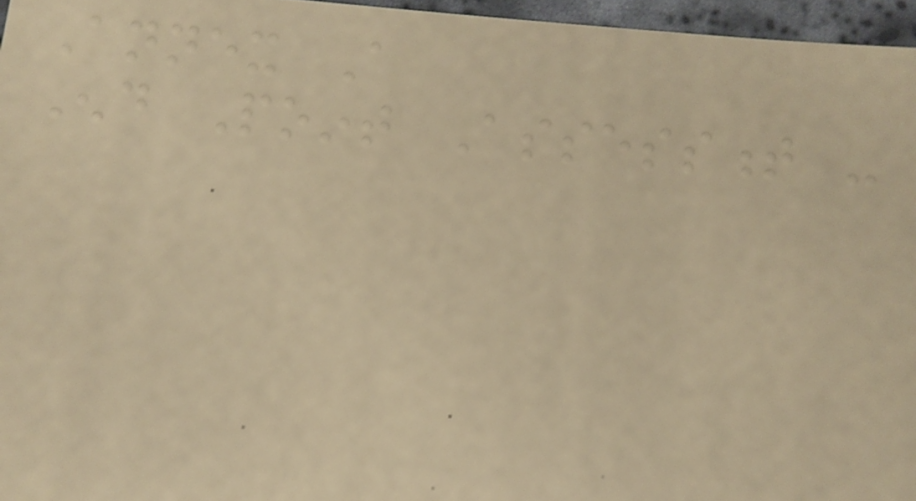Annex A
End Point Assessment -
